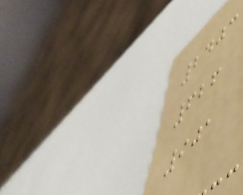2403
626
901
